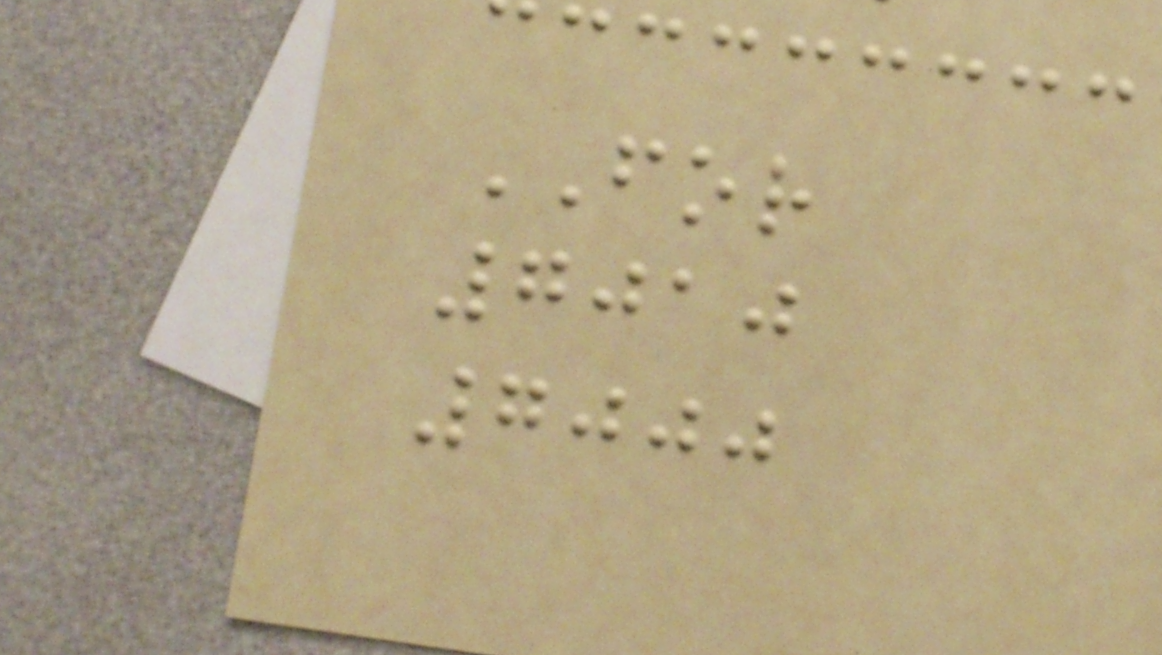FOR
7010
7000
